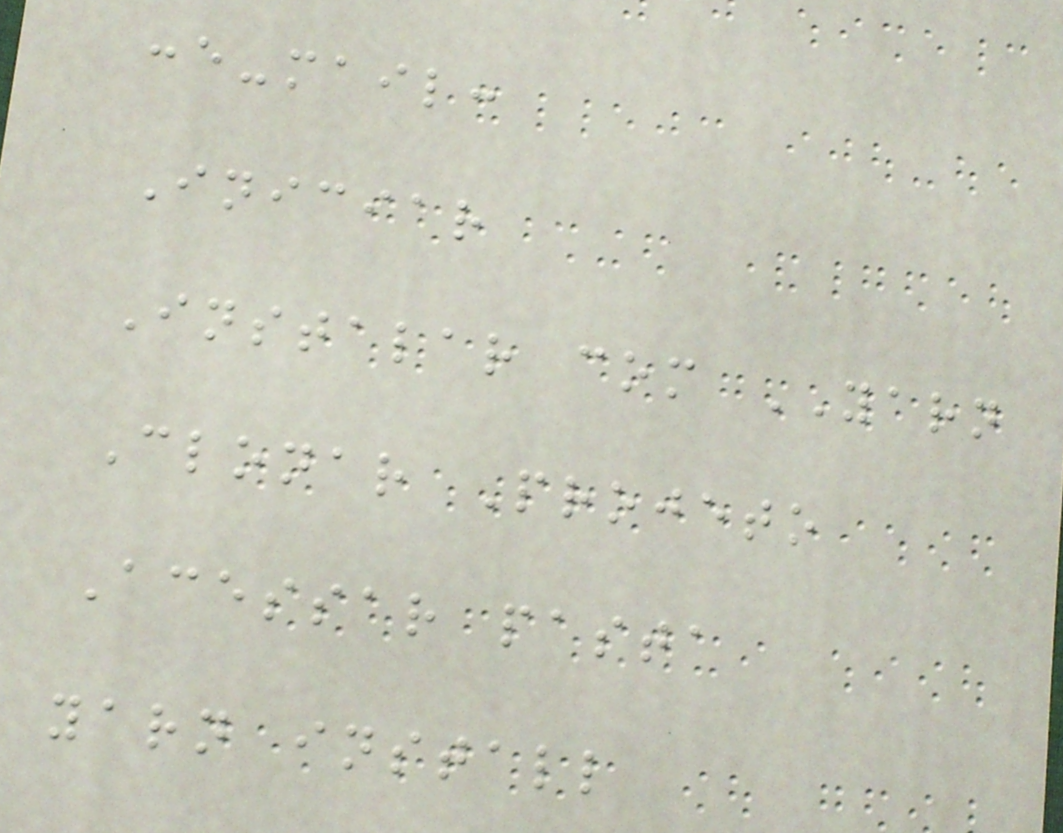:e-mail:
Iniciar
Instalar com YARN
Clonar Projeto
Acessar pasta
yarn install
